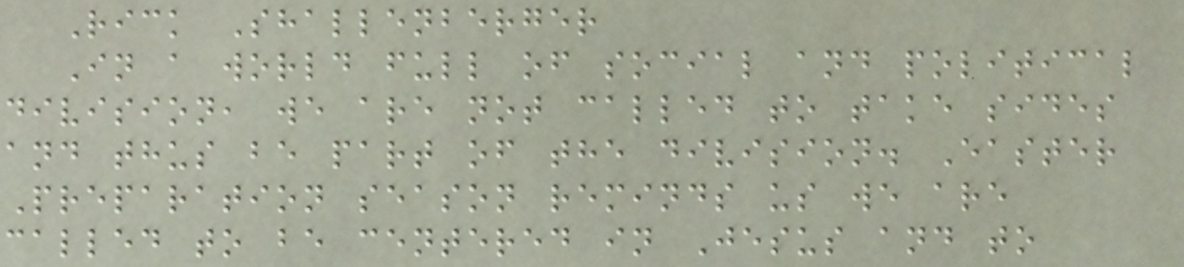Rick Shallenberger
In a world full of social and political
division, we are not called to take sides
and thus be part of the division. Easter
Preparation season reminds us we are
called to be centered in Jesus and to
